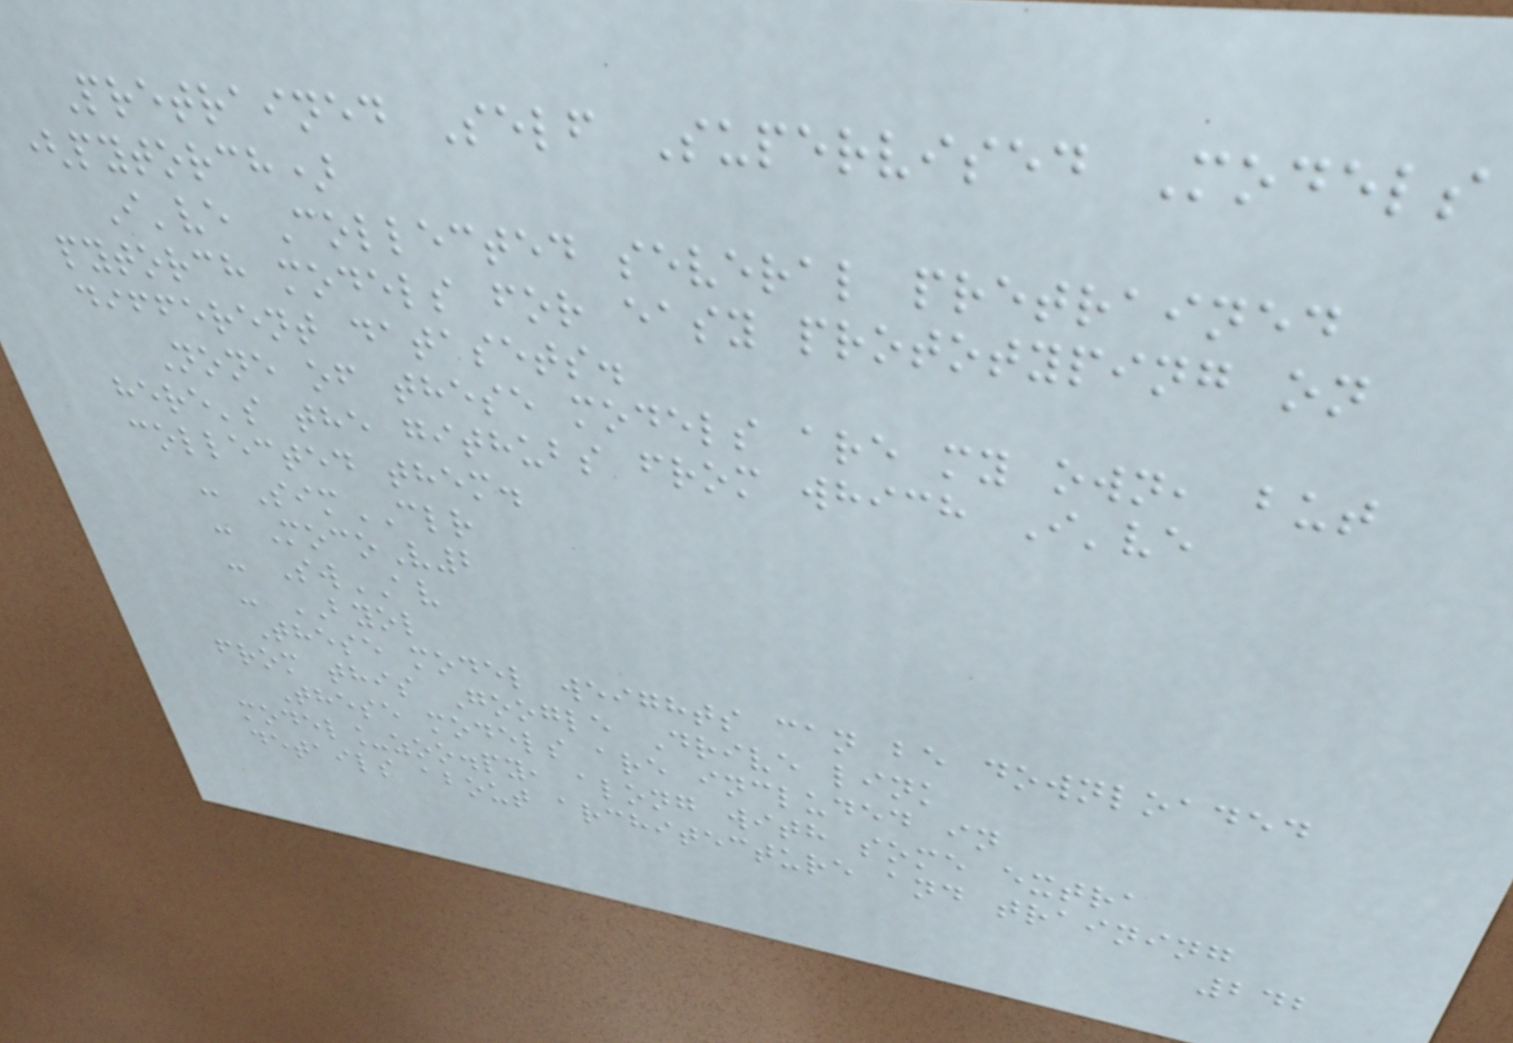Pretrained Self Supervised Models
(pytorch)
I've Collected several pretrained
pytorch models for easy prototyping on
different datasets.
None of these models are my own, but
here's the githubs from which I've
collected them.
- SimCLR
- MocoV2
- SwAV
- BYOL
These model weights can be downloaded
from this Google Drive link
These models are included in
model_zoo.py, along with some extra
details about architecture and training
242
